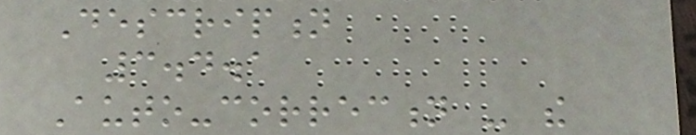Description
3.4.1
Auto-correction - the
